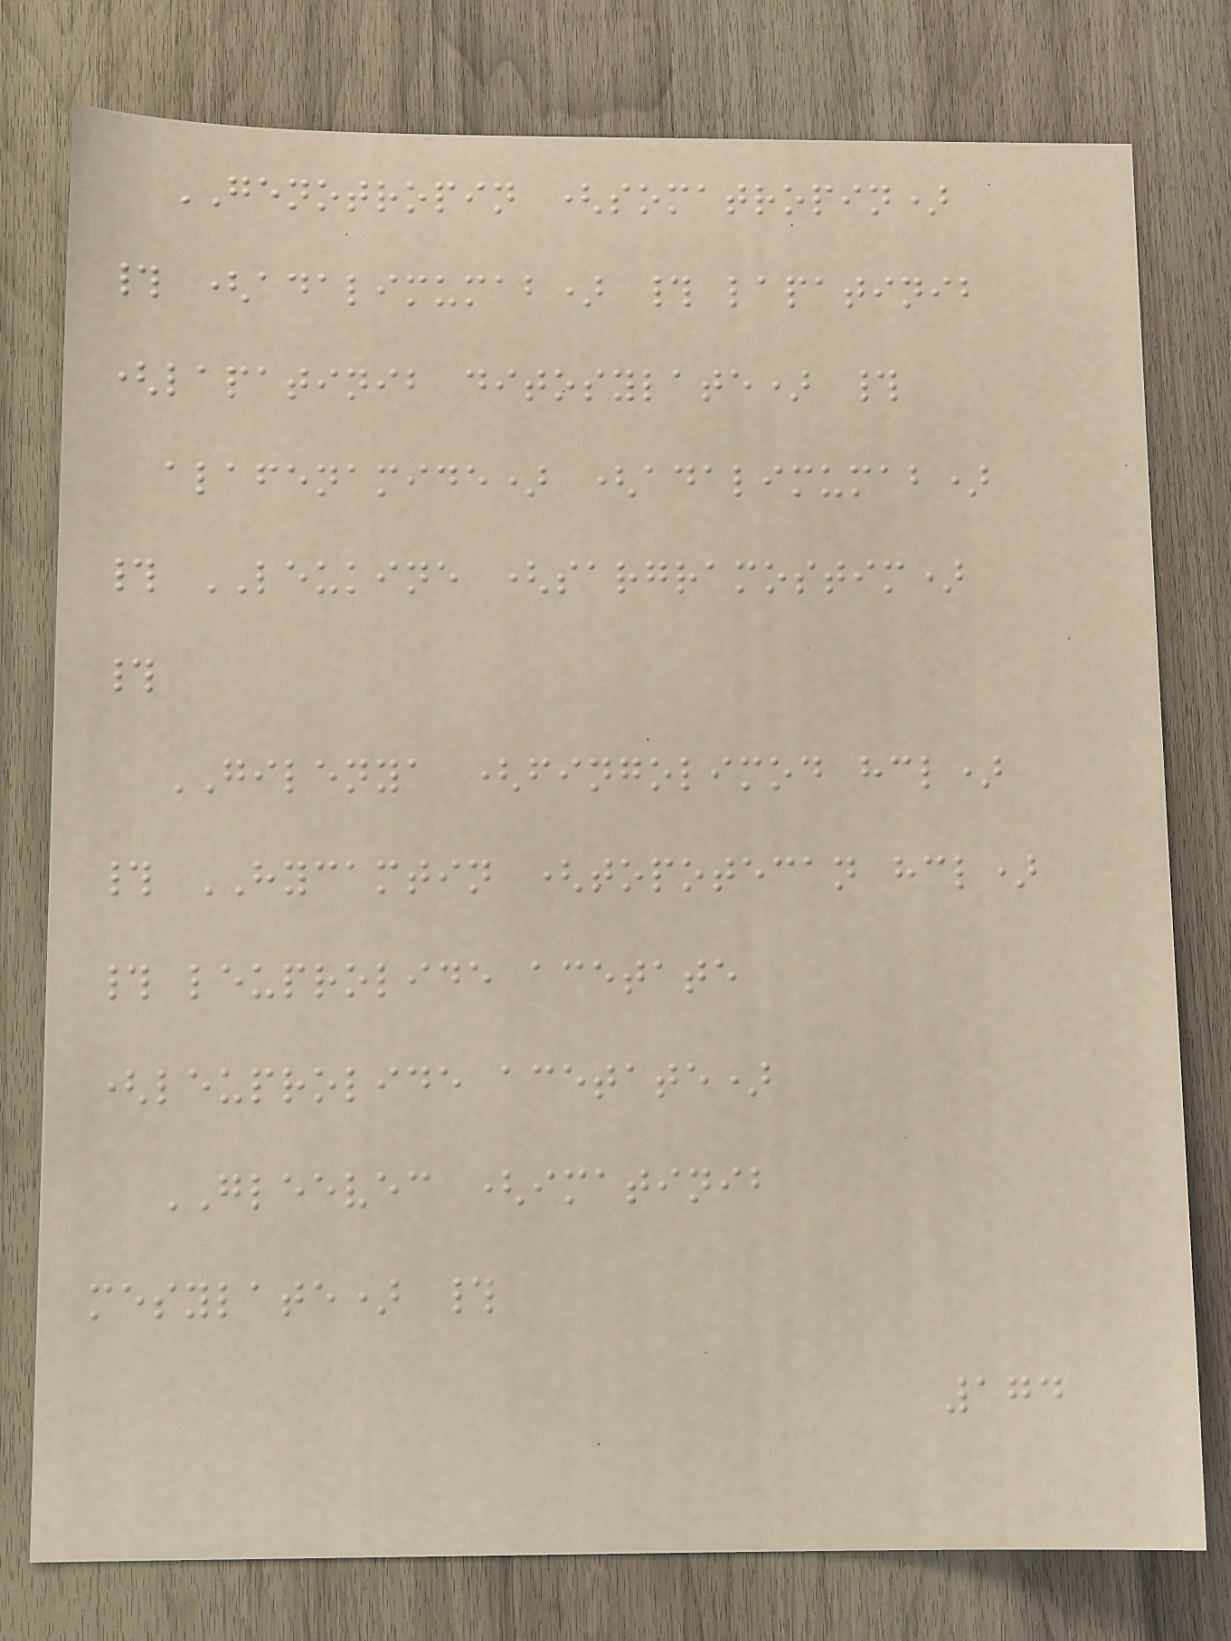GENOTROPIN (somatropin)
# (adalimumab) # lapatinib
(lapatinib ditosylate) #
alafenamide) (adalimumab)
# LEUKINE (sargramostim)
#
GILENYA (fingolimod hcl)
# HYCAMTIN (topotecan hcl)
# leuprolide acetate
(leuprolide acetate)
GLEEVEC (imatinib
mesylate) #
174
